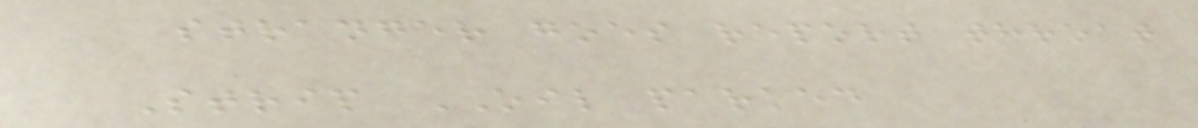stranger goes report throat
Strip OIL parked
